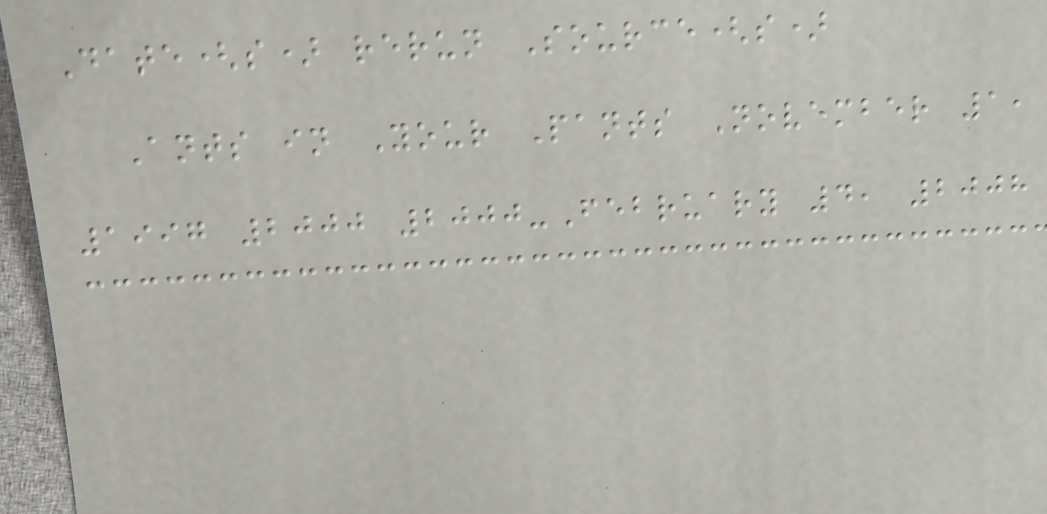Date(s) rerun Source(s)
Ants in Your Pants November 1,
1997 2000 2000-February 4, 2008
